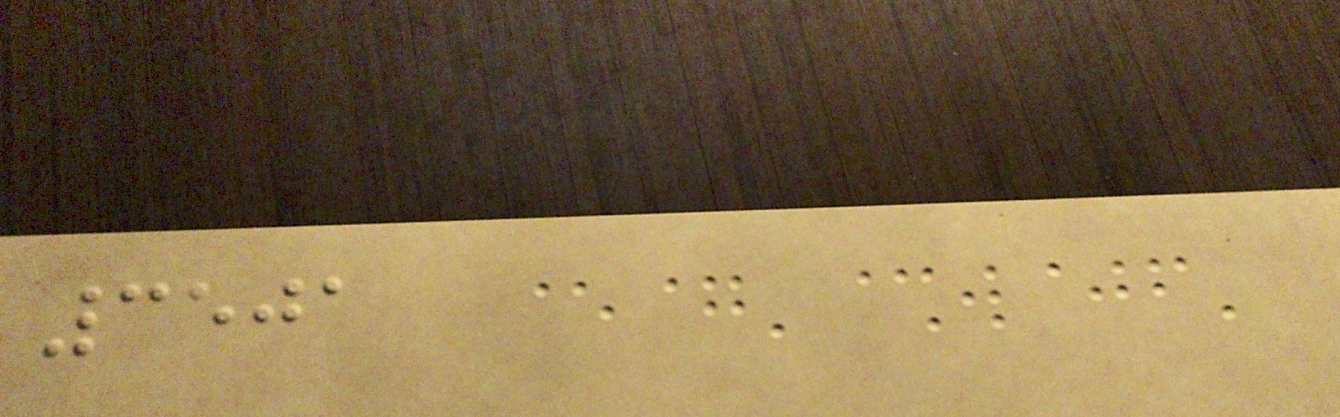3501
